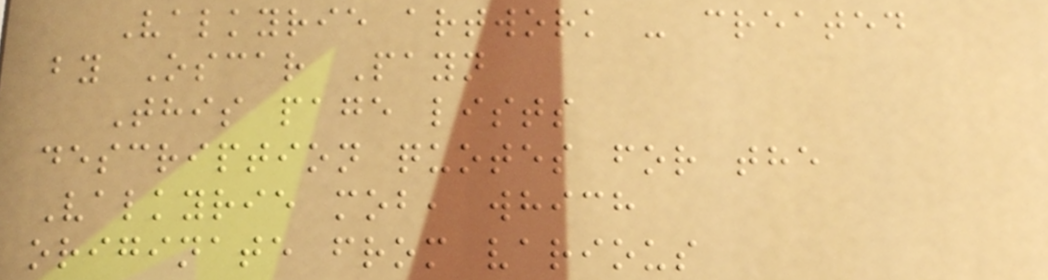Valkyrie artwork - created
by Oscar Payn
This page lists
description quotes for the
Valkyrie mob, which
originate from various
